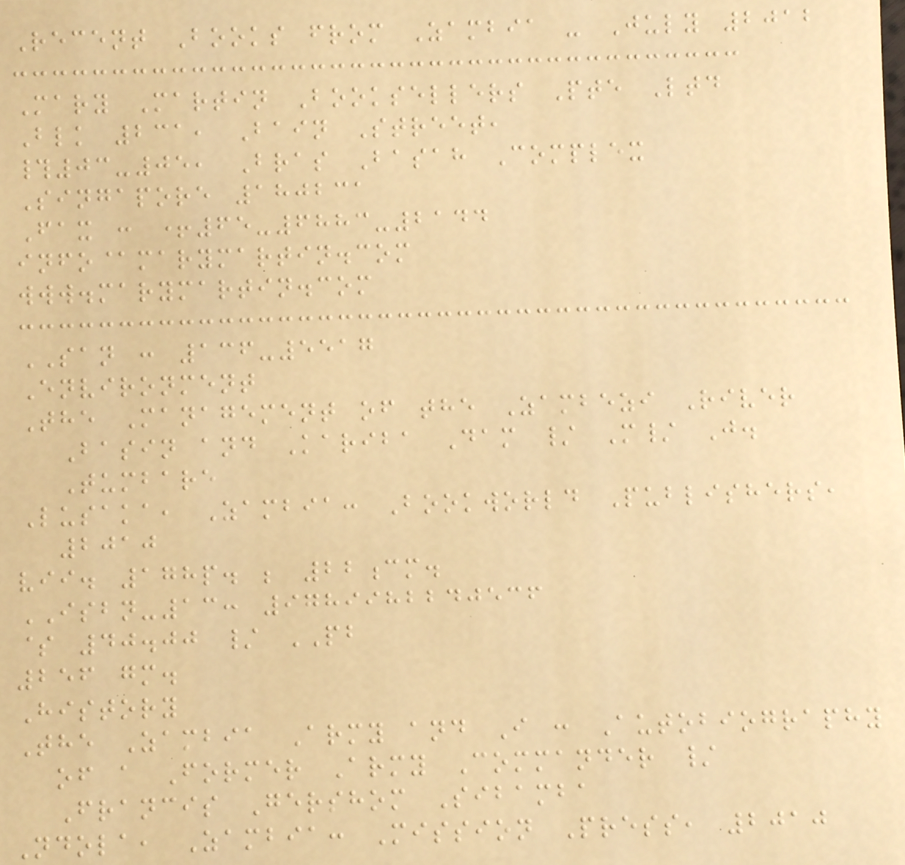Recent Books from Zambia - July 2012
Mary Martin Booksellers Pte Ltd
Blk 231, Bain Street,
#03-05, Bras Basah Complex
Singapore 180231
Fax : +65-6883-2144
info@marymartin.com
www.marymartin.com
SAN : 136-5517
Environment
The Management of the Zambezi River
Basin and Kariba Dam / M/ J.
Tumbare
Lusaka, Zambia: Bookworld Publishers,
2010
vii. 178p. ; 22cm.
ISBN-13: 9789982240536
$ 40.00 / PB
256 gm.
History
The Zambia Army and I : Autobiography
of a Former Army Commander /
Francis Gershom Sibamba
Ndola, Zambia: Mission Press, 2010
